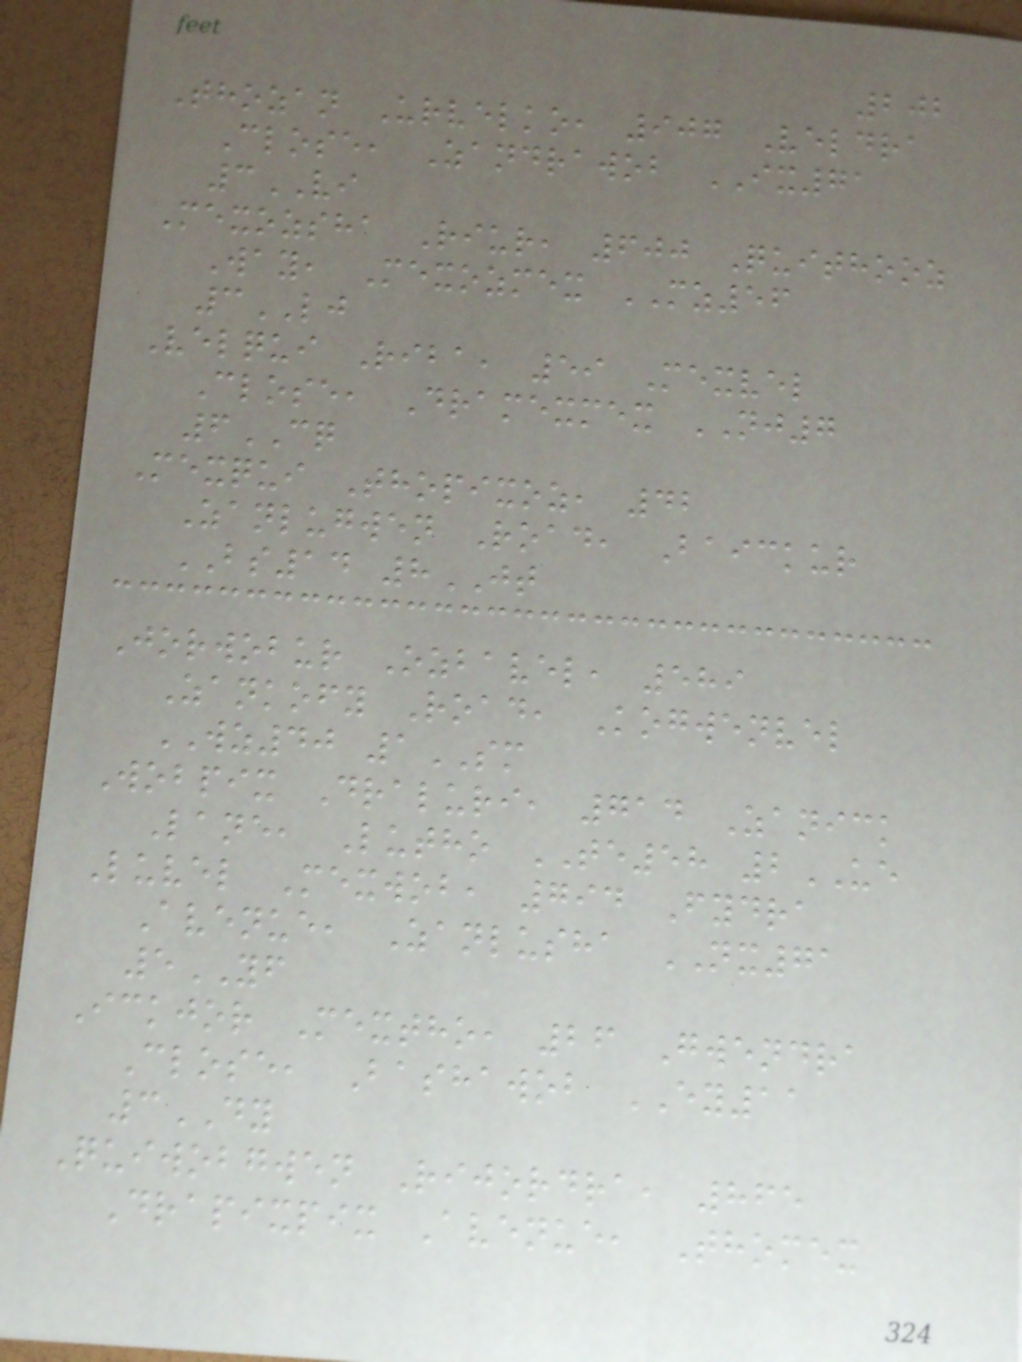202
Thozan Urvelko, 907 Veldra
Close, Zandrawob IX71
3VI
Mexozsha Riur, 600 Quithooz
Way, Mexozmex MZ56
3LJ
Velqui Riba, 59 Mexvel
Close, Dramexmex NJ7
6CQ
Mexqui Thopixoz, 42
Zanlugwen Road, Baickur
BS14 8JT
Jorwobur Ozbavel, 589
Zankofy Road, Kogwenvel
WZ40 1SM
Wobpix Draluri, 714 Zanick
Lane, Lutho TE58 2UE
Luvel Mexwob, 794 Fydra
Avenue, Zanlusha NX71
5YF
Ickjor Mextho, 26 Gwendra
Close, Bashawob EY11
3DY
Quiwobgwen Rijordra, 865
Drapixpix Avenue, Thomex
